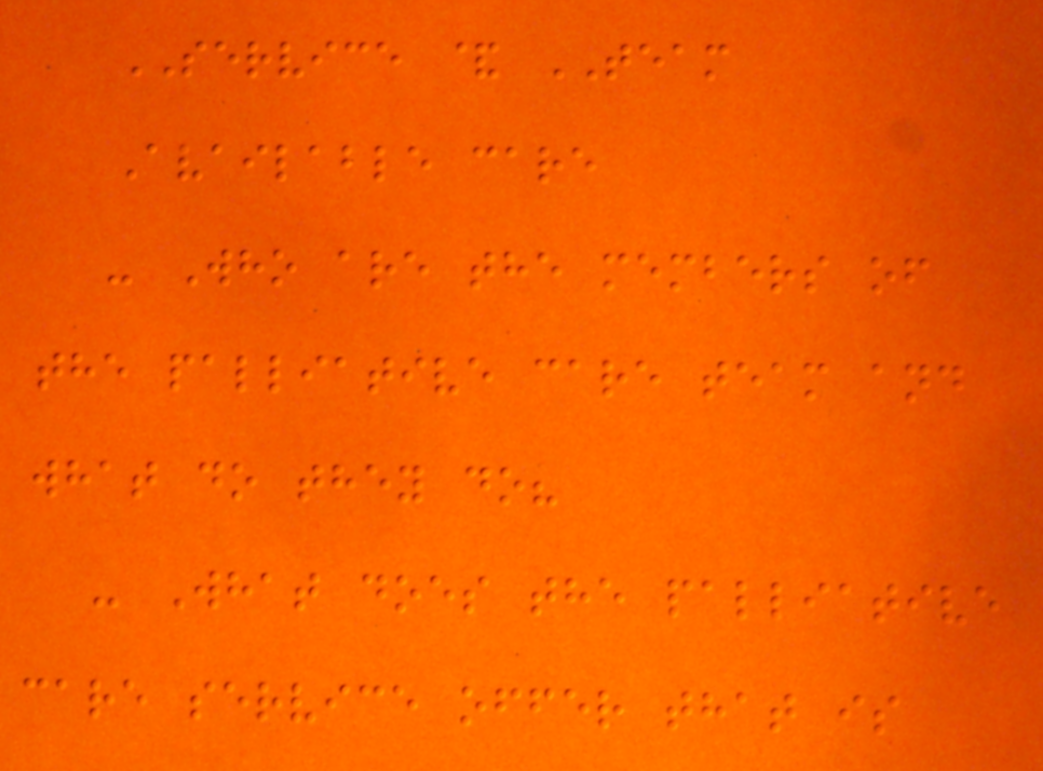SERVICE & TEAM
Available care
- Who are the members of
the palliative care team and
what do they do?
- What does the palliative
care service offer that is
